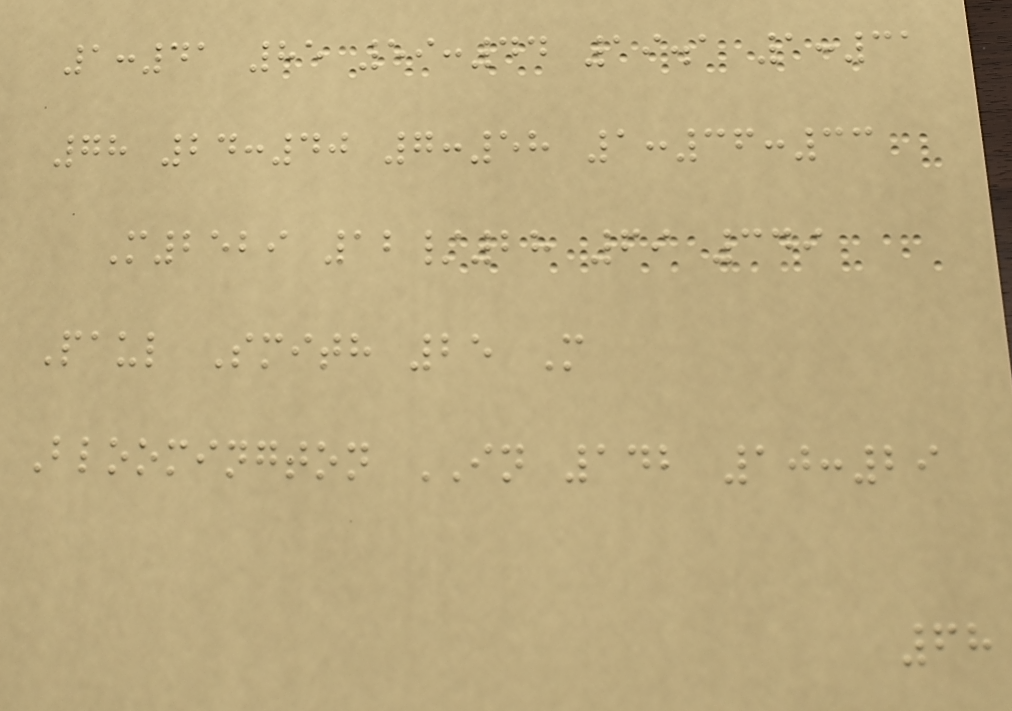1:41 85 59:44 19.1 1:31
78 24:40 7:58 1:36:33
M2529 12/28 69 349
Paul Smith 25 M
Bloomington IN 142 10:29
68
